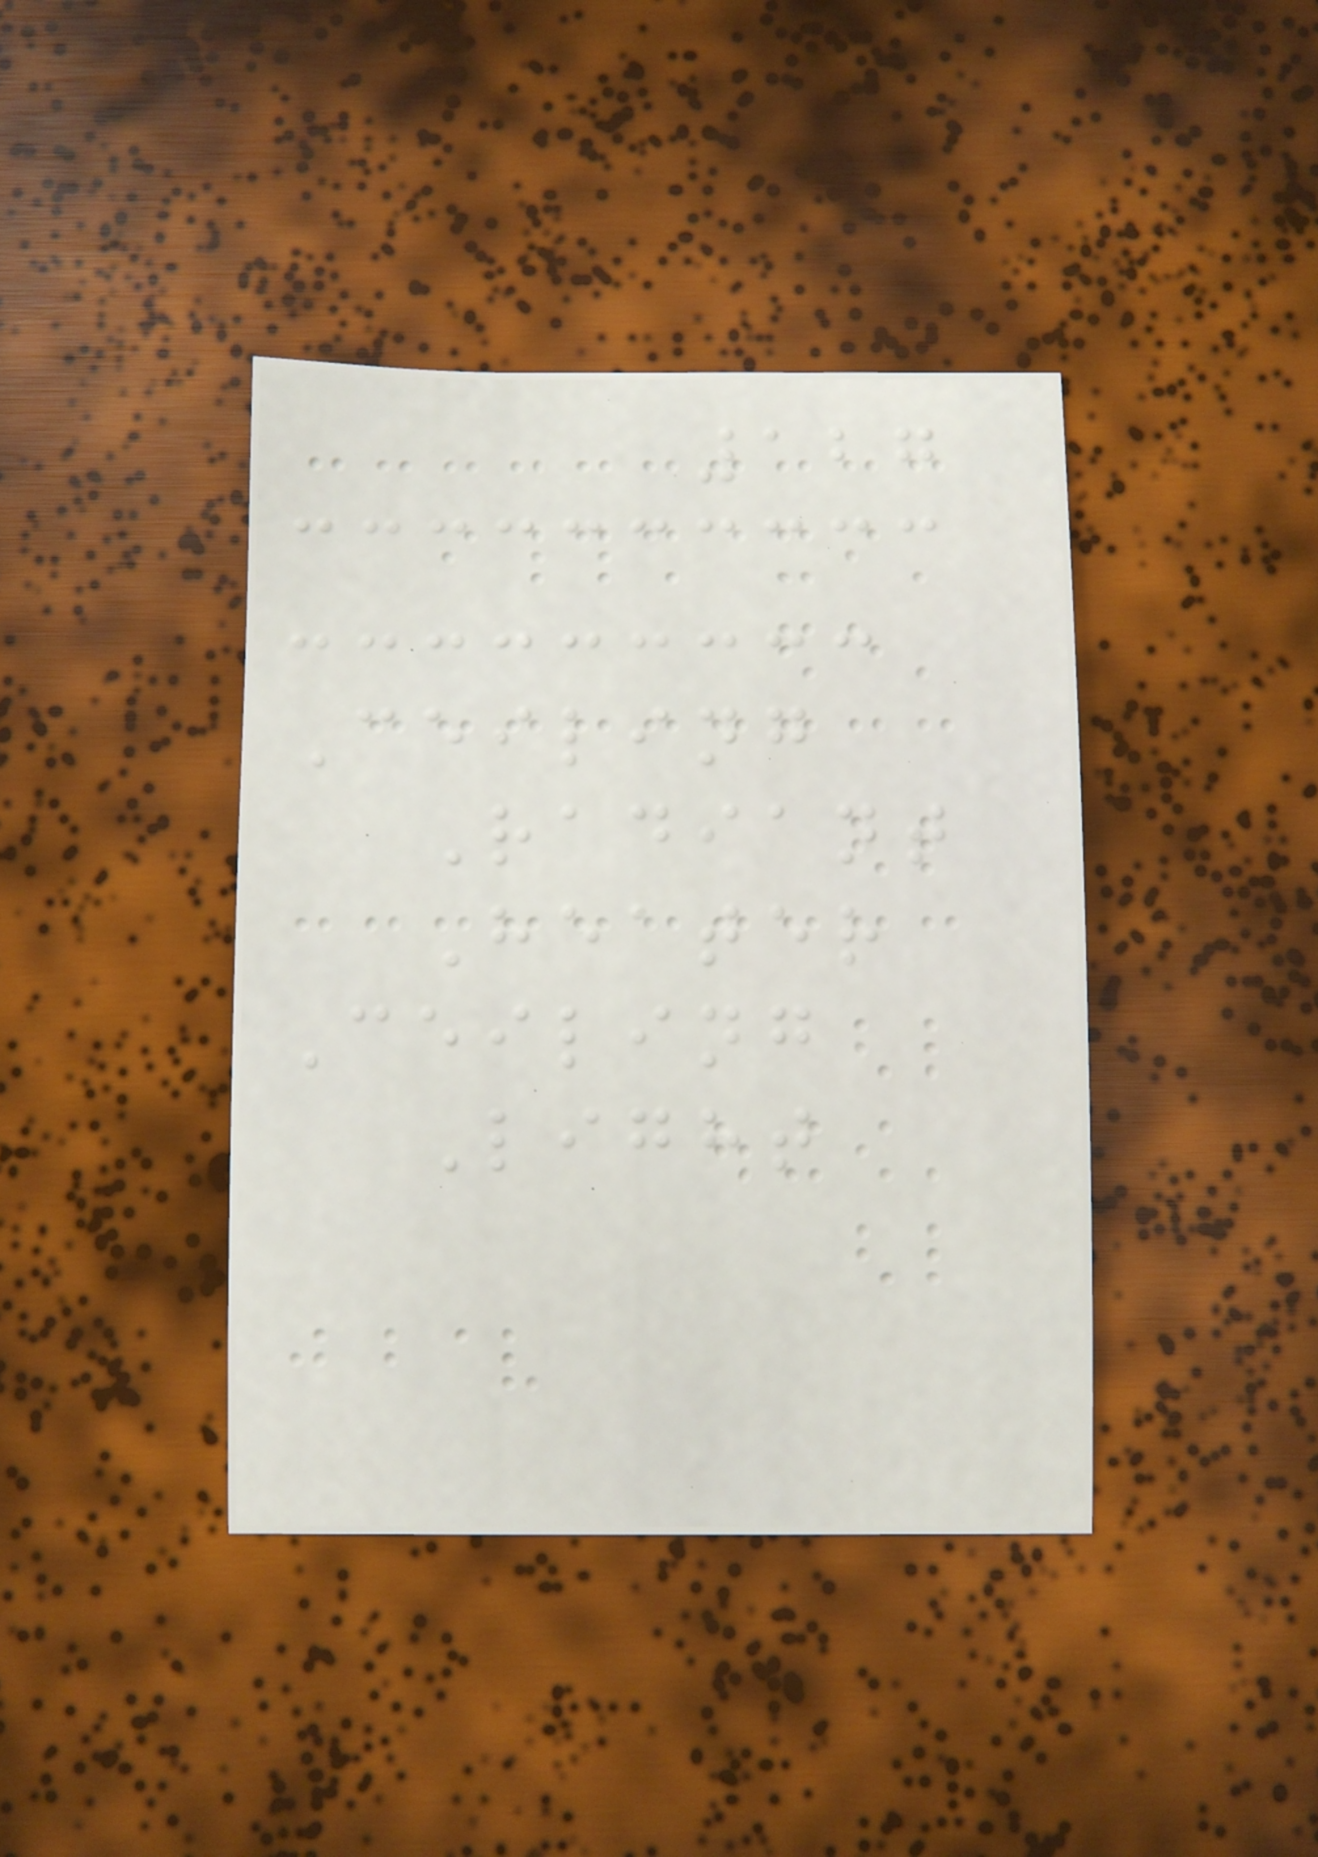127
Ceiling
Radiant
Heater
Ceiling
Light
